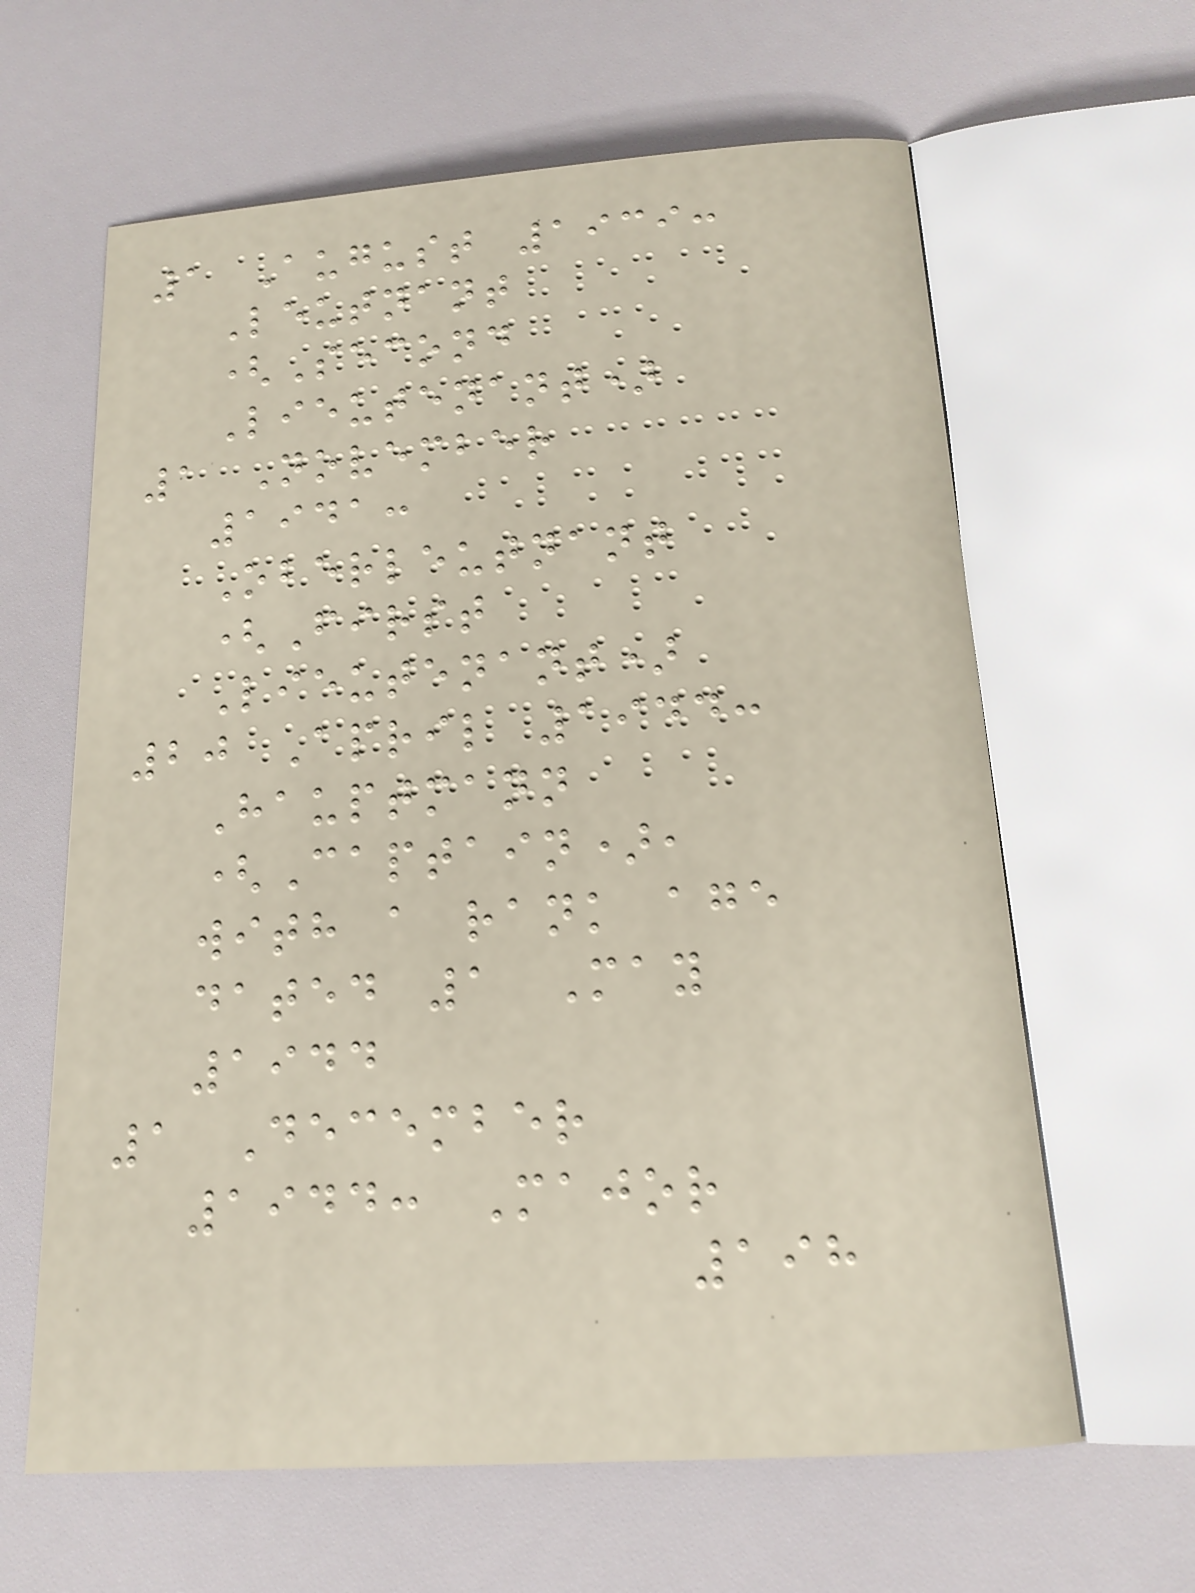1 August 1939:
Leutnant
(Second
Lieutenant)
1 November
1941:
Oberleutnant
(First
Lieutenant)
20 April 1944:
Hauptmann
(Captain),
with a rank age
dated 1 May
1944
1 December
1944: Major
198
